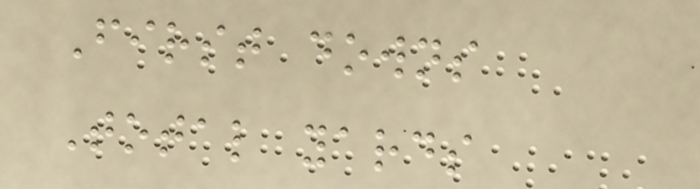First downs
Total yards
